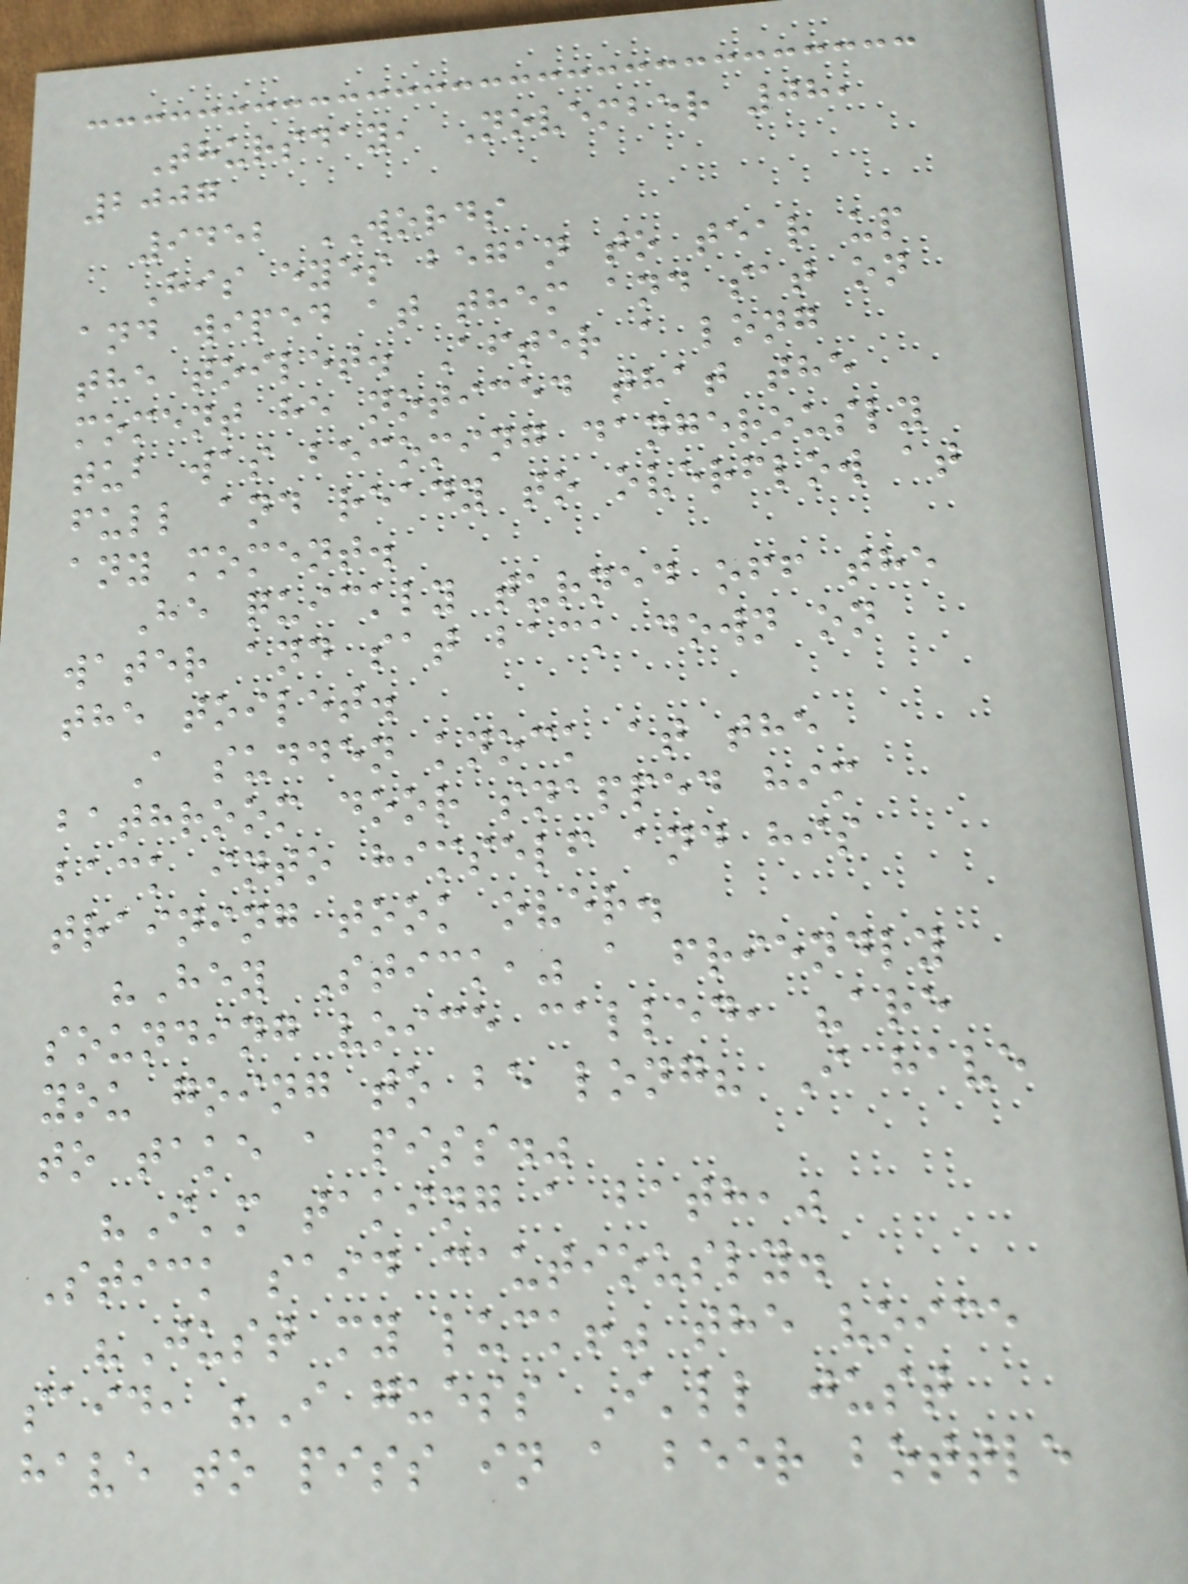Thursday, November 08,
2007
9452 WORDS
His eyes began to tear up
and wiped at them and sat on
the toilet. After a long
moment he noticed that the
tub was becoming dangerously
full and ready to overflow at
any moment.
He quickly turned off the
water and sat back down on
the toilet.
A sudden knock at the
bathroom door snapped him
back into himself and his
training took over.
"Hey Stick," a friendly
sounding voice called, "are
you going to be long? I have
to take a piss."
"I'm taking a bath,"
Stick said cautiously.
"Just my luck!" the voice
said, "I guess I'll just
have to piss in a beer bottle
